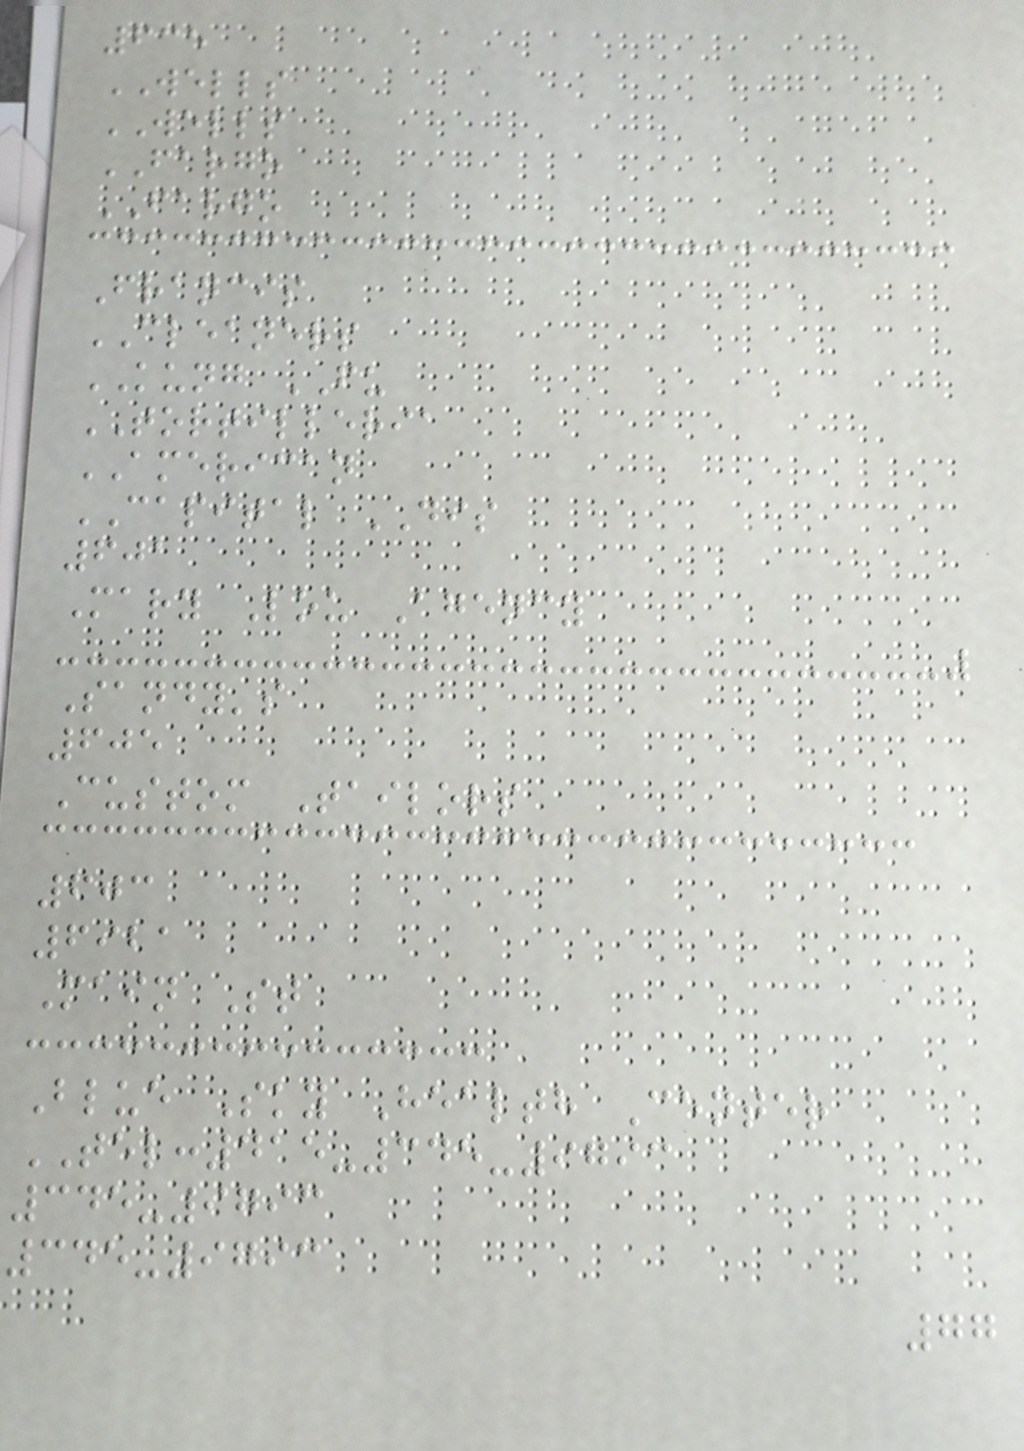635
WELLS
WELLS
FARGO
FARGO
Francis
CLEANERS
KUNG FU
TORTILLERIA
AMERICAN
CAPITAL DIS
601
Mary Lou Agency
Sandy's
605
Custom Tailors
603
6921
Main St
Blue Sky Health Center
TEL:415-345-9793
345-9793
345-9793
77
